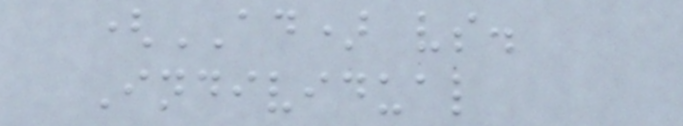(AD) vs.
Individual
